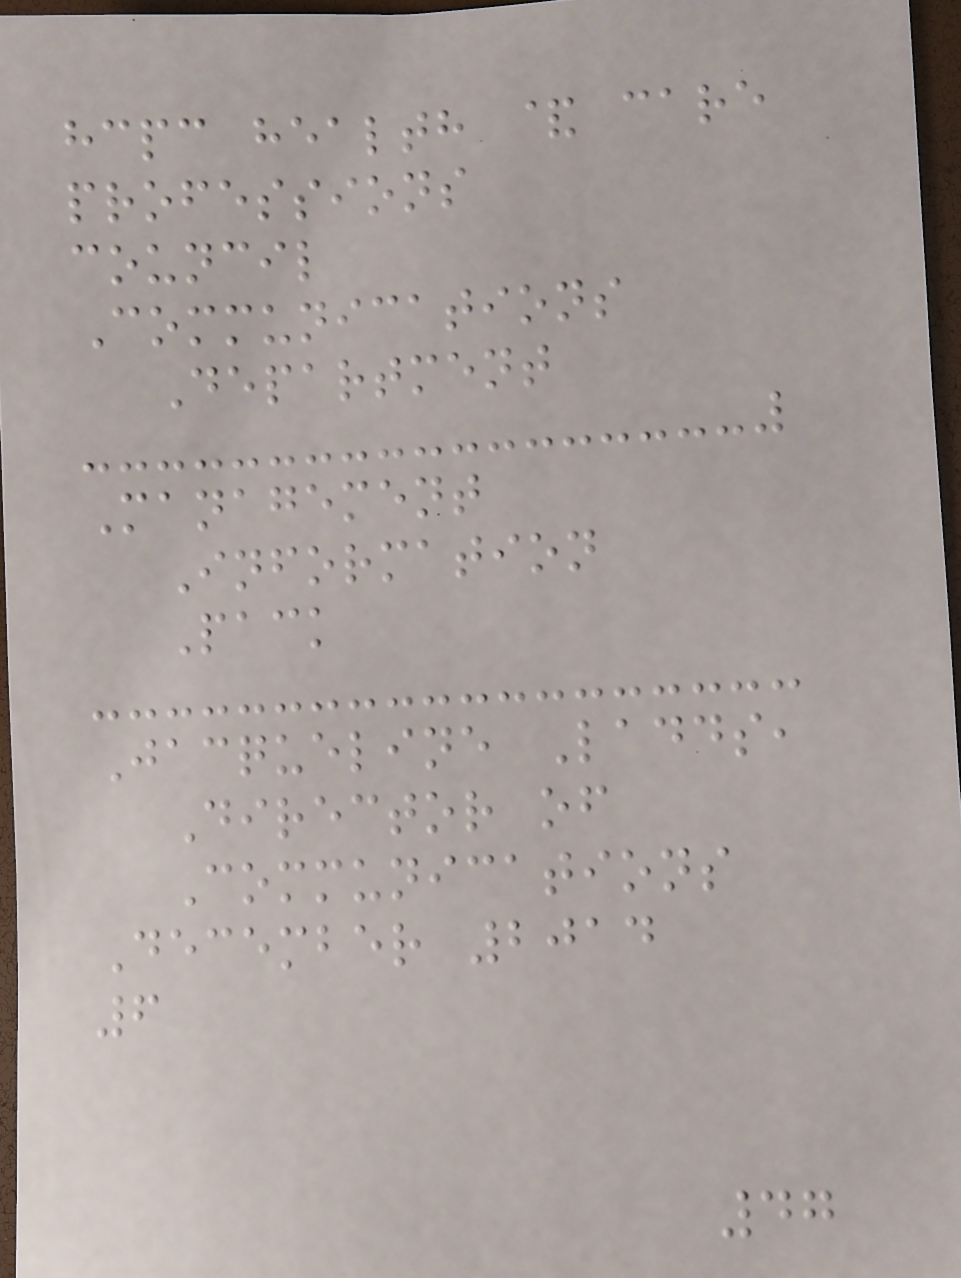hcpc health & care
professions
council
Communications
Department
Management
Information
Pack
Jacqueline Ladds,
Director of
Communications
December 2014
6
47
